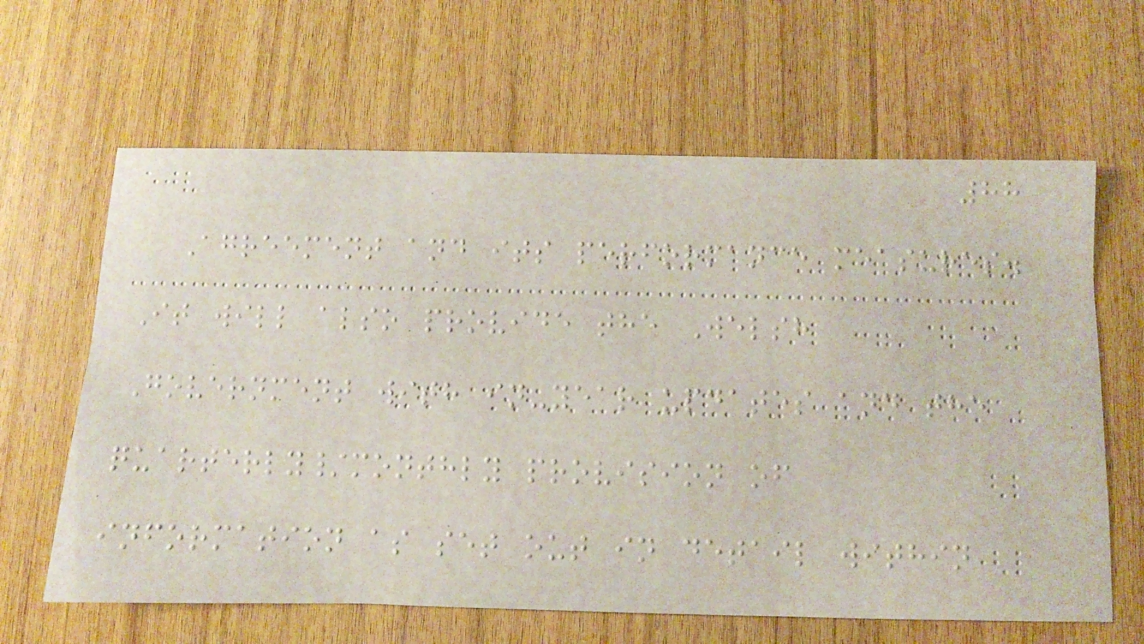88
Agreement and its performance measures.
It will also provide the Welsh
Government with in-year updates and the
quarterly/monthly provision of
information as set out in detail within
